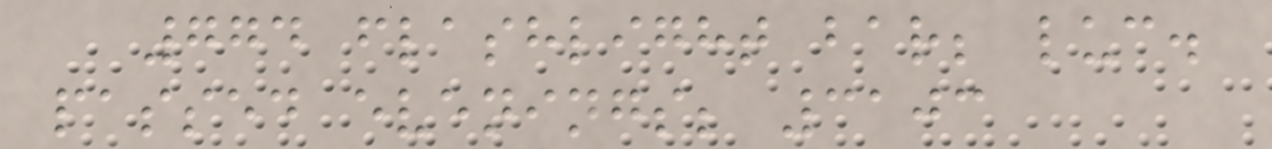774 flashlight bar; luc.
passed evenings; 3103
